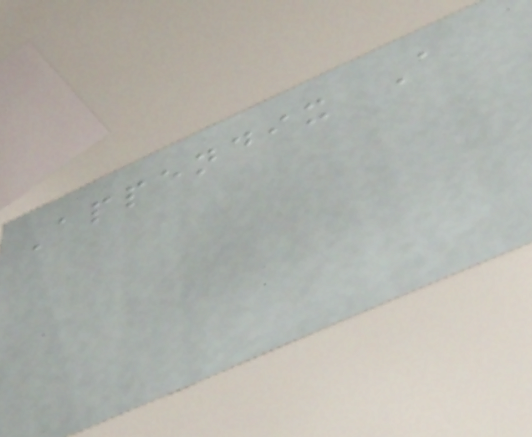Appendix A
